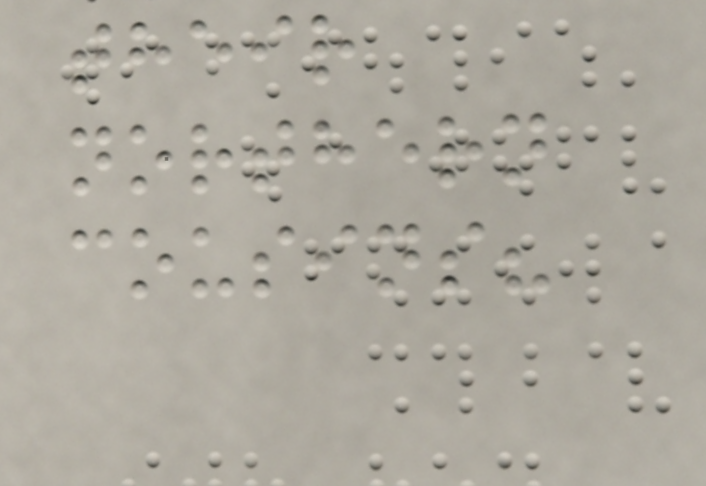their
northern
cousins?
